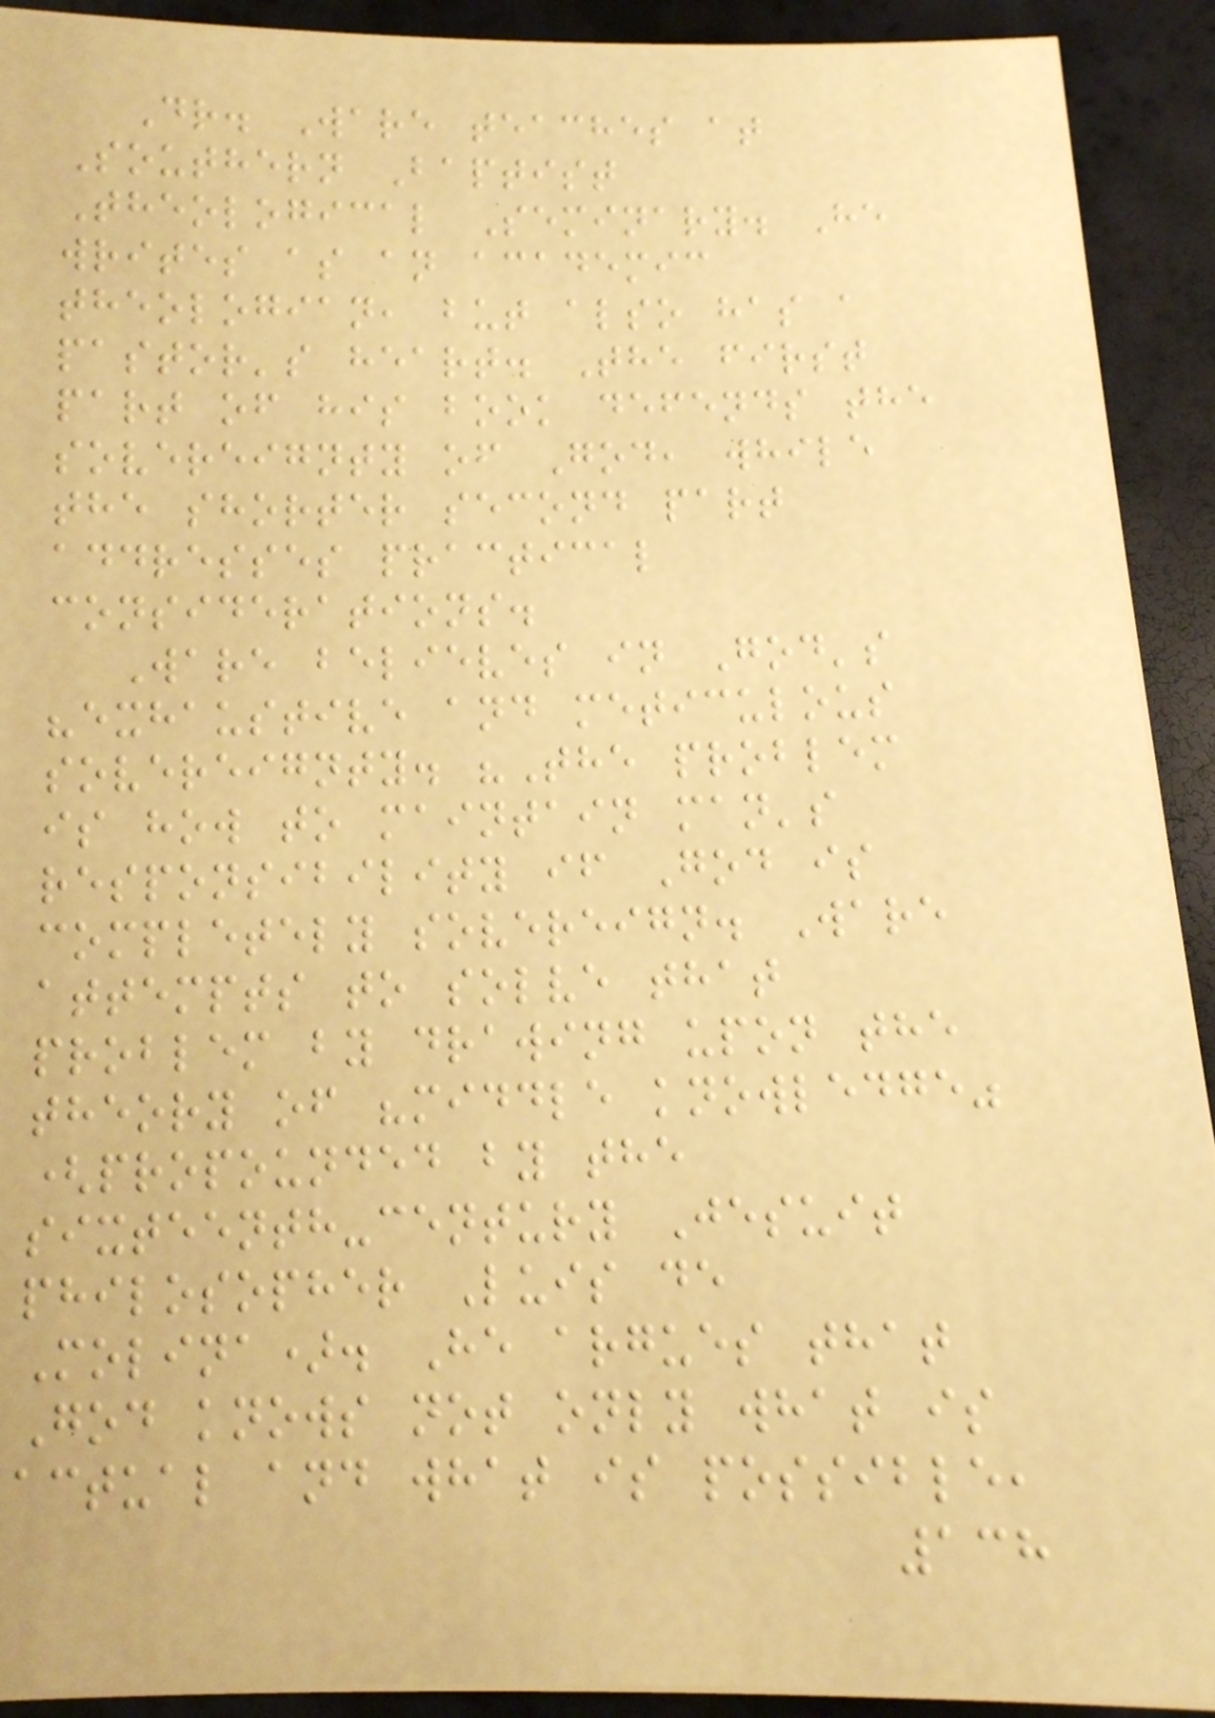Dr. Ware teaches at
Southern Baptist
Theological Seminary. He
writes as an academic
theologian, but also has a
pastor's heart. The first
part of his book defends the
sovereignty of God, while
the shorter second part
addresses practical
considerations.
Ware believes in God's
"exhaustive and meticulous
sovereignty. "The problem
is how to maintain man's
responsibility if God is
completely sovereign. Ware
attempts to solve that
problem by drawing upon the
theory of "middle knowledge"
(propounded by the
sixteenth-century Jesuit
philosopher Luis de
Molina). He argues that
God knows not only what is
actual and what is possible,
138
